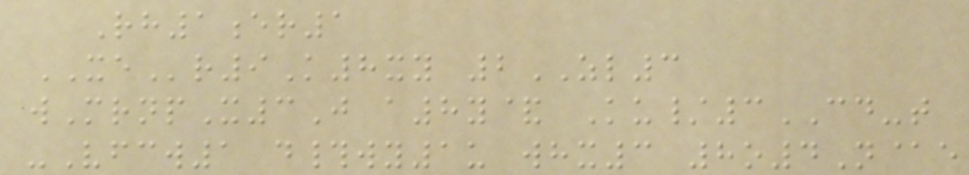Rh1er1
XEr9K8xy 2ZL3
wMrnpX3J a8y& Ku/3CD-t
-Vfcw1 d#wy1u whx3 8o4N@e
